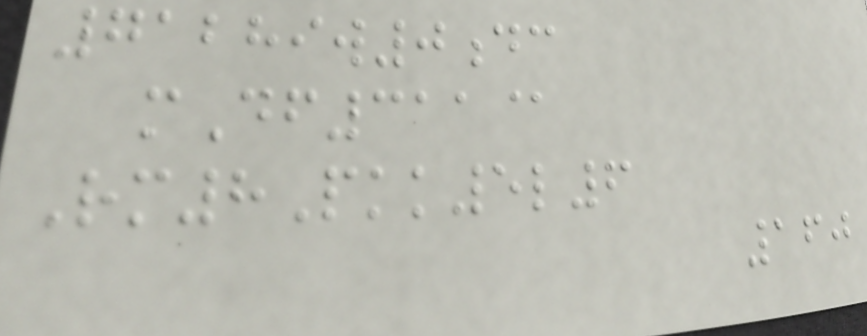71289w0dc
mDf311@
Rm8Pkk5l6
160
